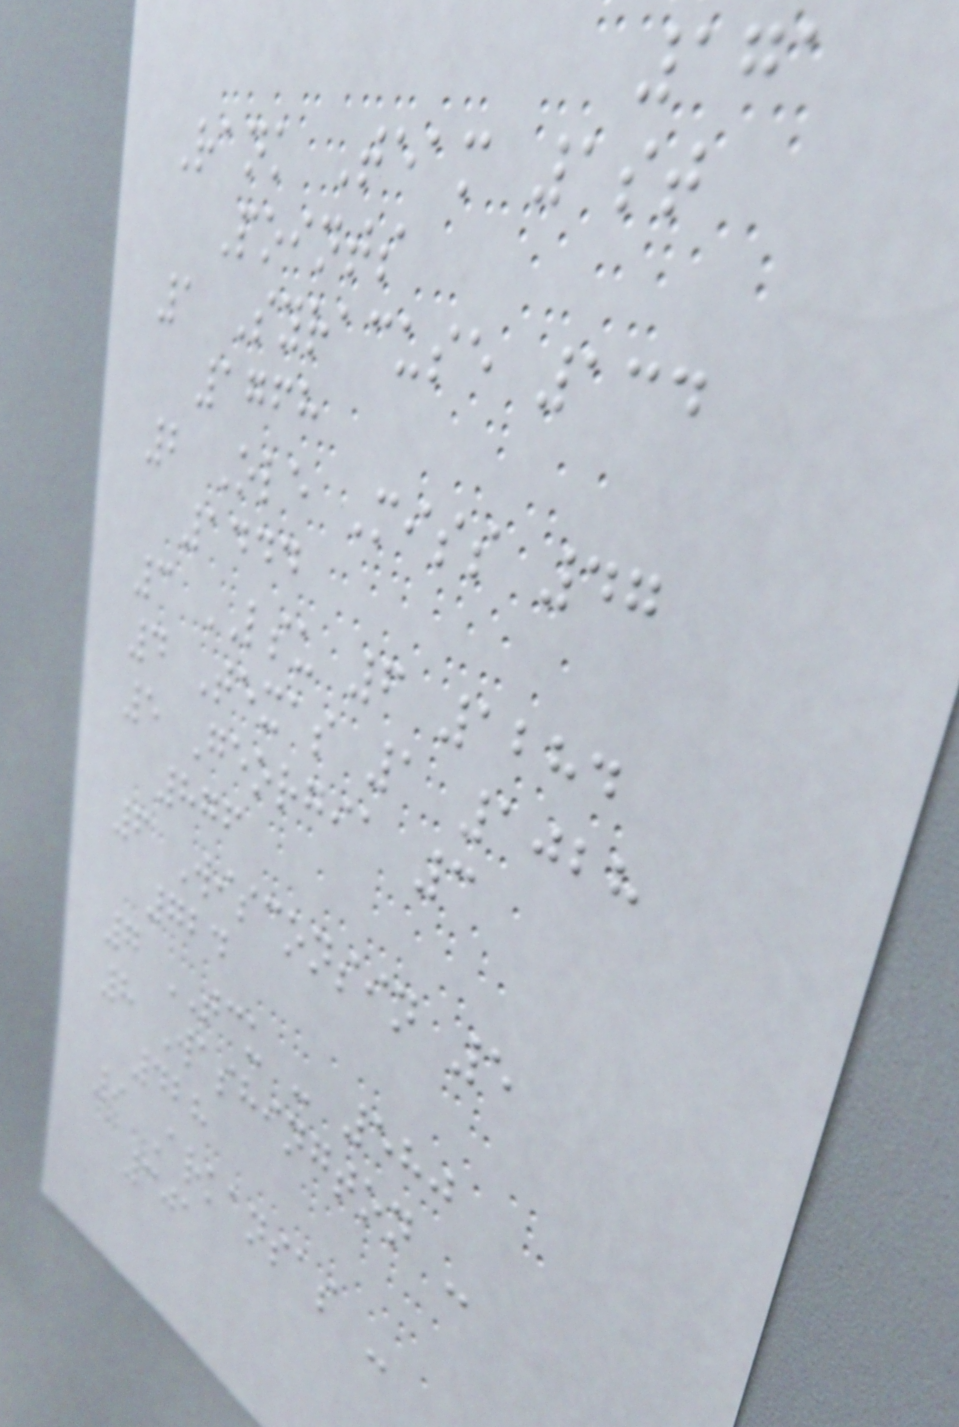171
Rank Team 1st
Points
1 Syracuse 134
1768
2 Ole Miss 47
1444
3 LSU 6 1284
4 Texas 1 1028
5 Georgia 3
876
6 Wisconsin 5
724
7 TCU - 580
8 Washington -
428
9 Arkansas -
301
